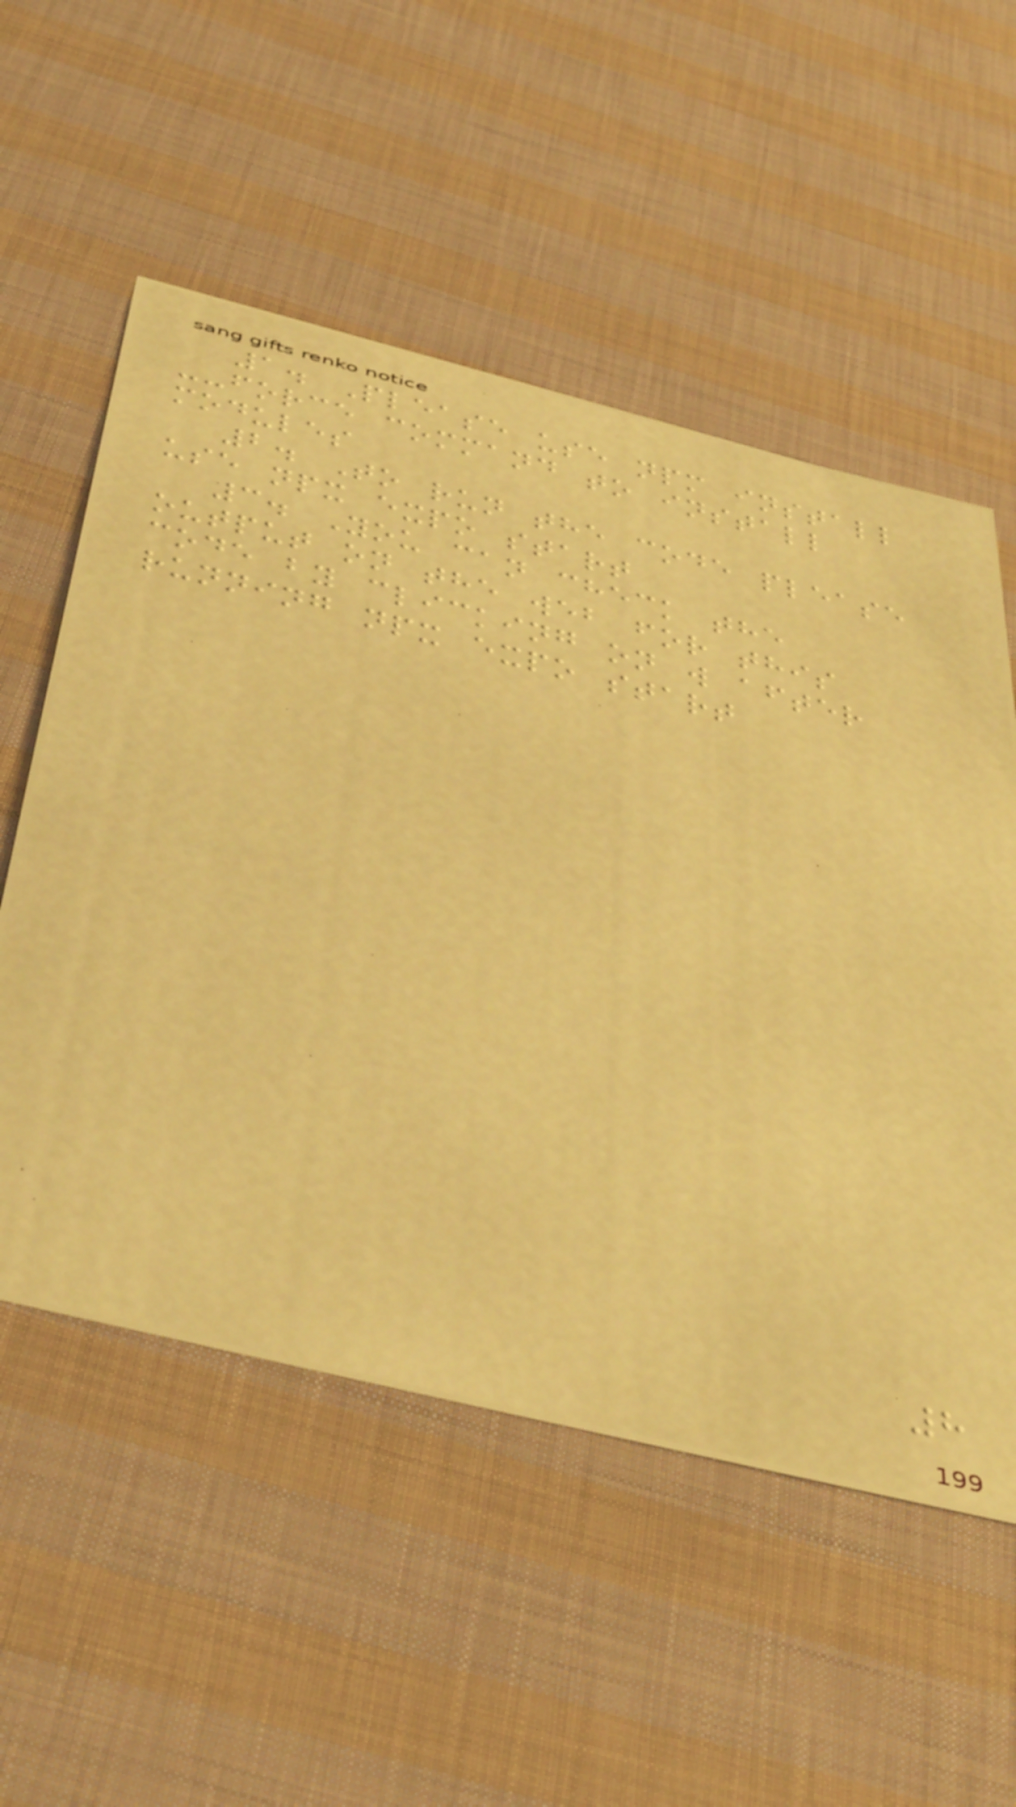1. Please use npm install
--force command to install
modules
2. To run the code please
use npx expo start
3. You can check the
output on the web for this
code by clicking on w after
running npx expo start
8
